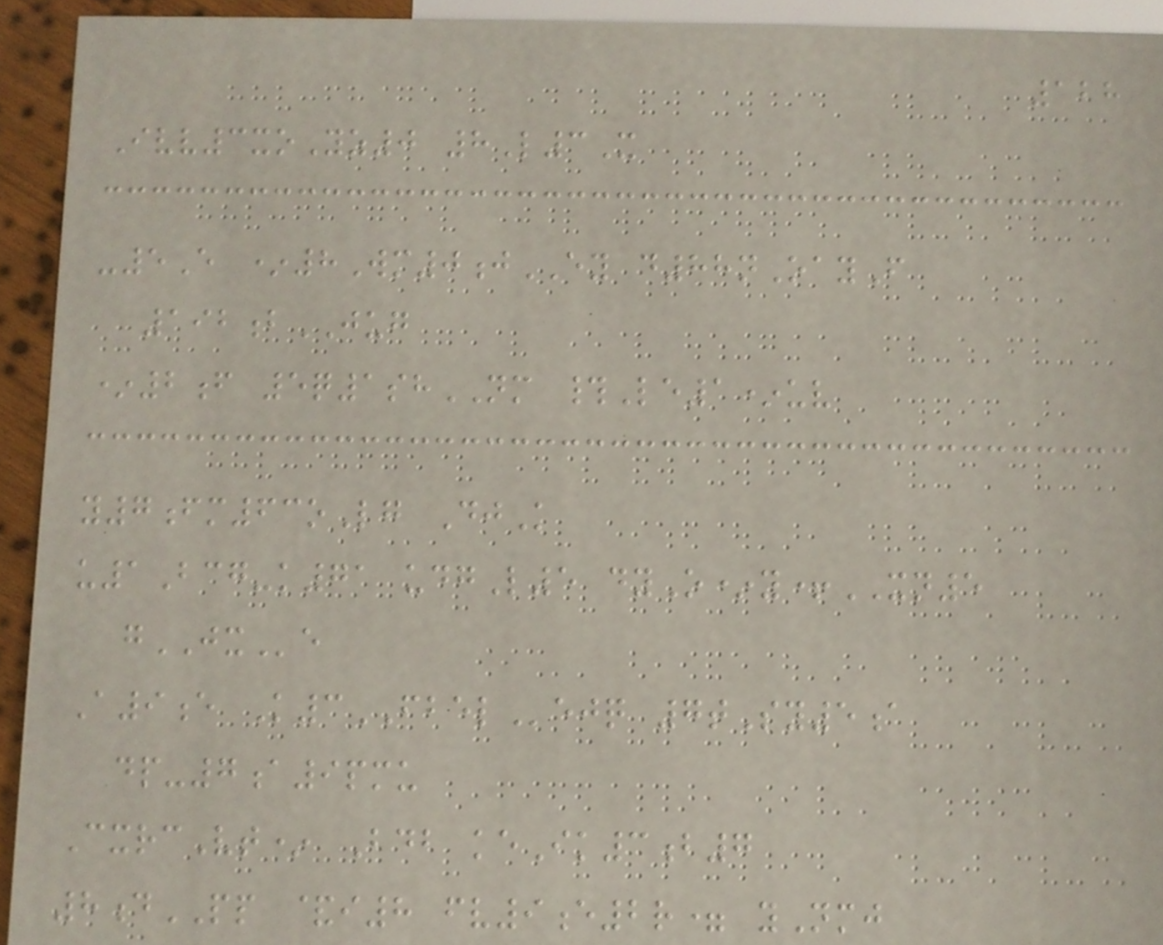128
Ivv3xoYz0 8L3X
-5E *8Wm0jEY d88nOayF
192bJUG
*2f 5q1shNM #Le1*uv
y7fm63oLg DjK
u1Bcg-k71 udgL5 dyO*y+XN5
gJXe
A9e K3FBELejq 7tSy5a
dp-7a9pmu
CxrcVt* Bdb keIk3b7
8dPP &i8 fv9e2r= yNmj
